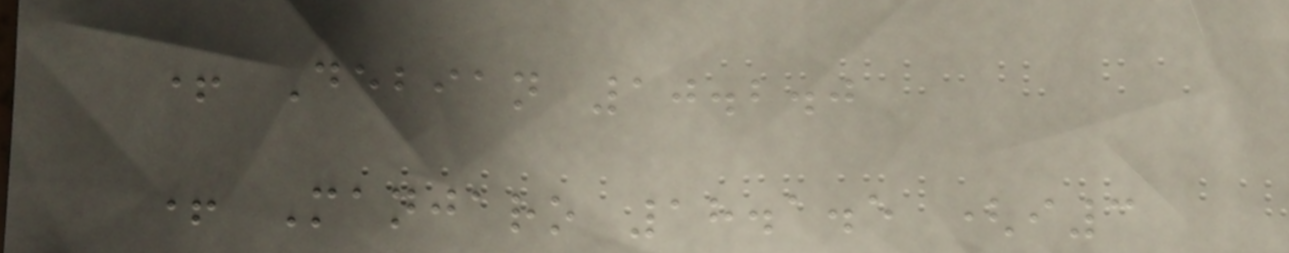+ Debian 10.2.0
+ Manjaro 18.1.5 (i3
